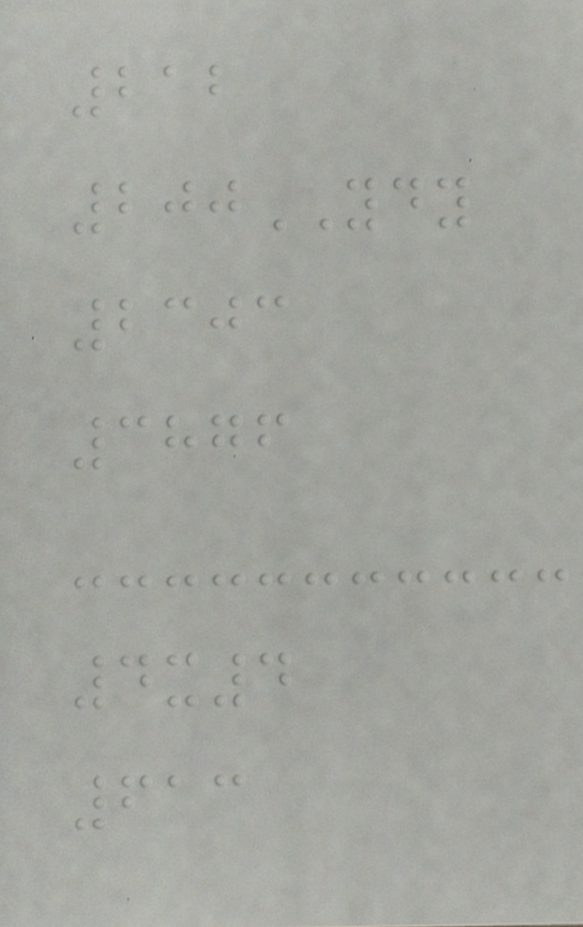212
200YDY
2303
3876
4x4
613
